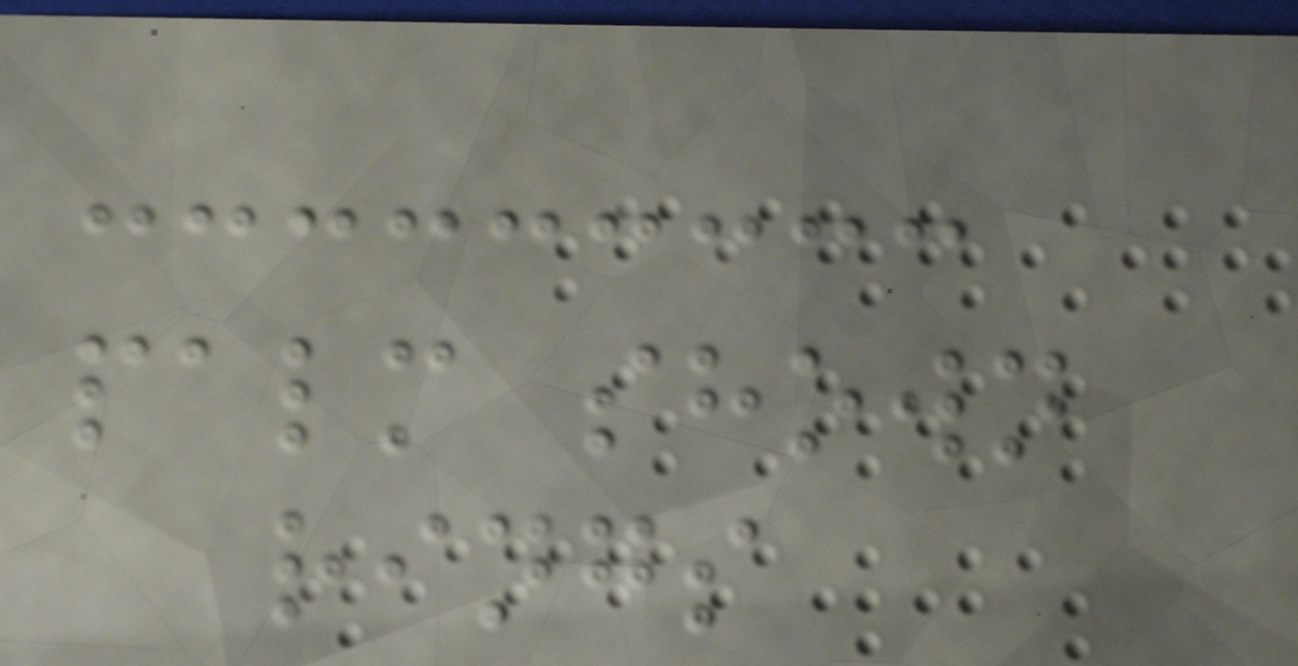palm shown
rings
